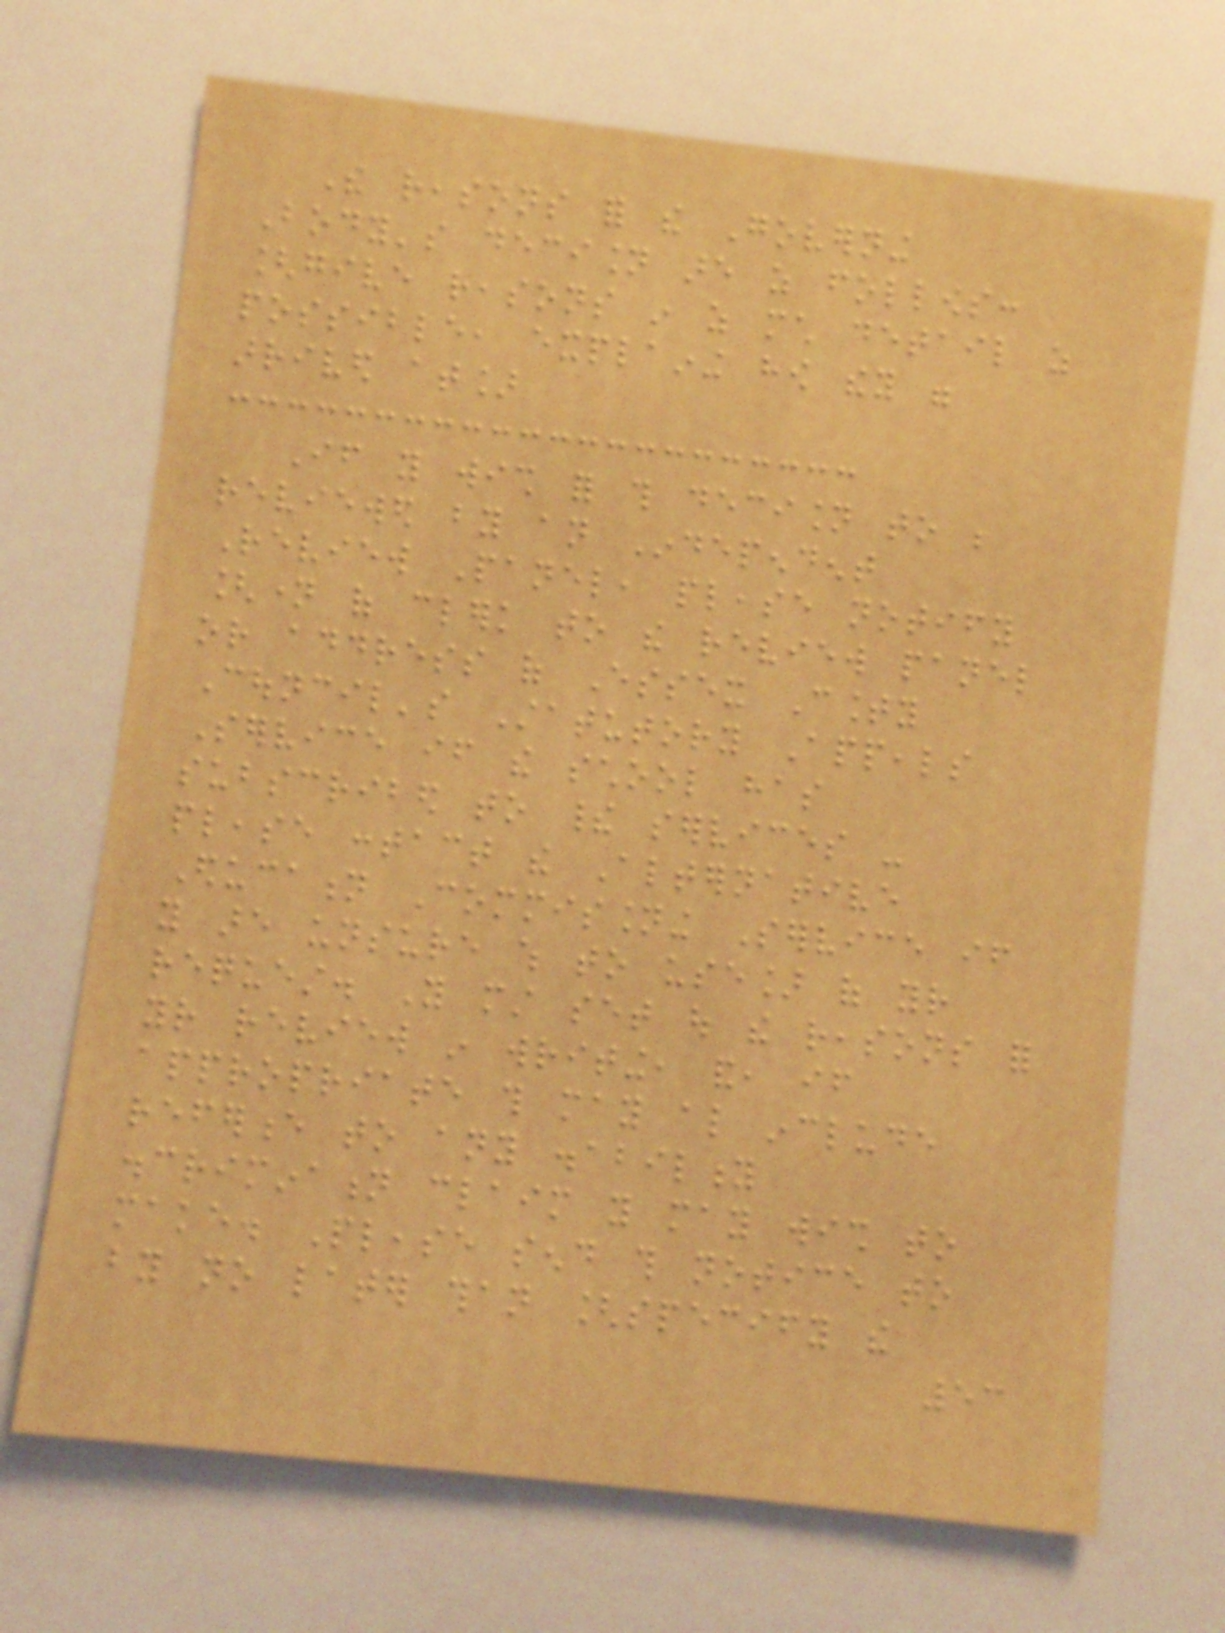The reasons for the Governing
Body's decision are as follows:
[give reasons in as much detail as
possible, explaining how they were
arrived at]
If you wish for this decision to be
reviewed by an Independent
Review Panel, please notify
[name of clerk to the review panel
or address of Essex County
Council's Statutory Appeals
Service if the school has
subscribed to their services -
please contact the Alternative
Education Commissioning Service if
you are unsure which to use] of your
request. You must set out the reasons for
your review in writing, and, if
appropriate this may also include
reference to any disability
discrimination claim you may wish to
make. Please send this notice to
by no later than [specify the
53
